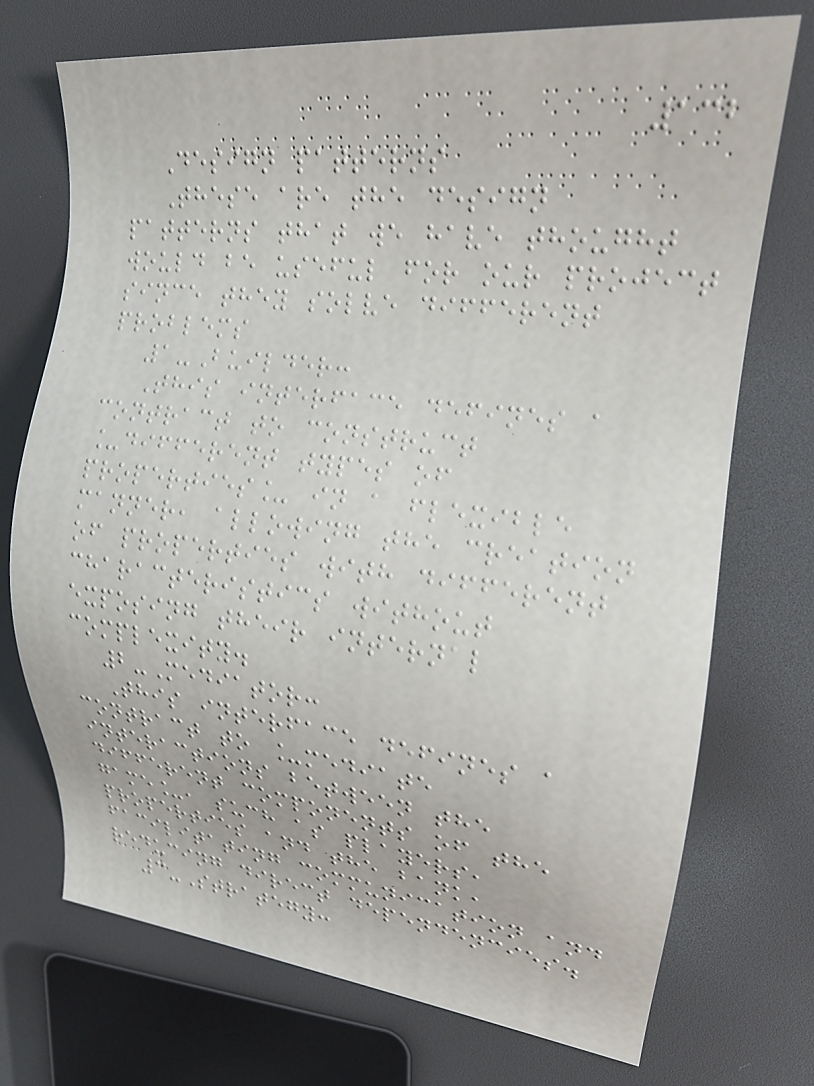132
Design patterns
These are the design
patterns that we have thought
would be useful for our project
since they solve different
problems
1-Builder:
This interface defines a
contract to construct
_different types of
properties_ in a flexible
manner, allowing the creation
of properties with different
characteristics without
exposing their internal
complexity.
2-Mediator:
This interface defines a
contract to _mediate
interactions between the
different components of the
game_, such as players,
properties and the bank,
facilitating communication and
reducing direct dependencies.
3-Strategy:
